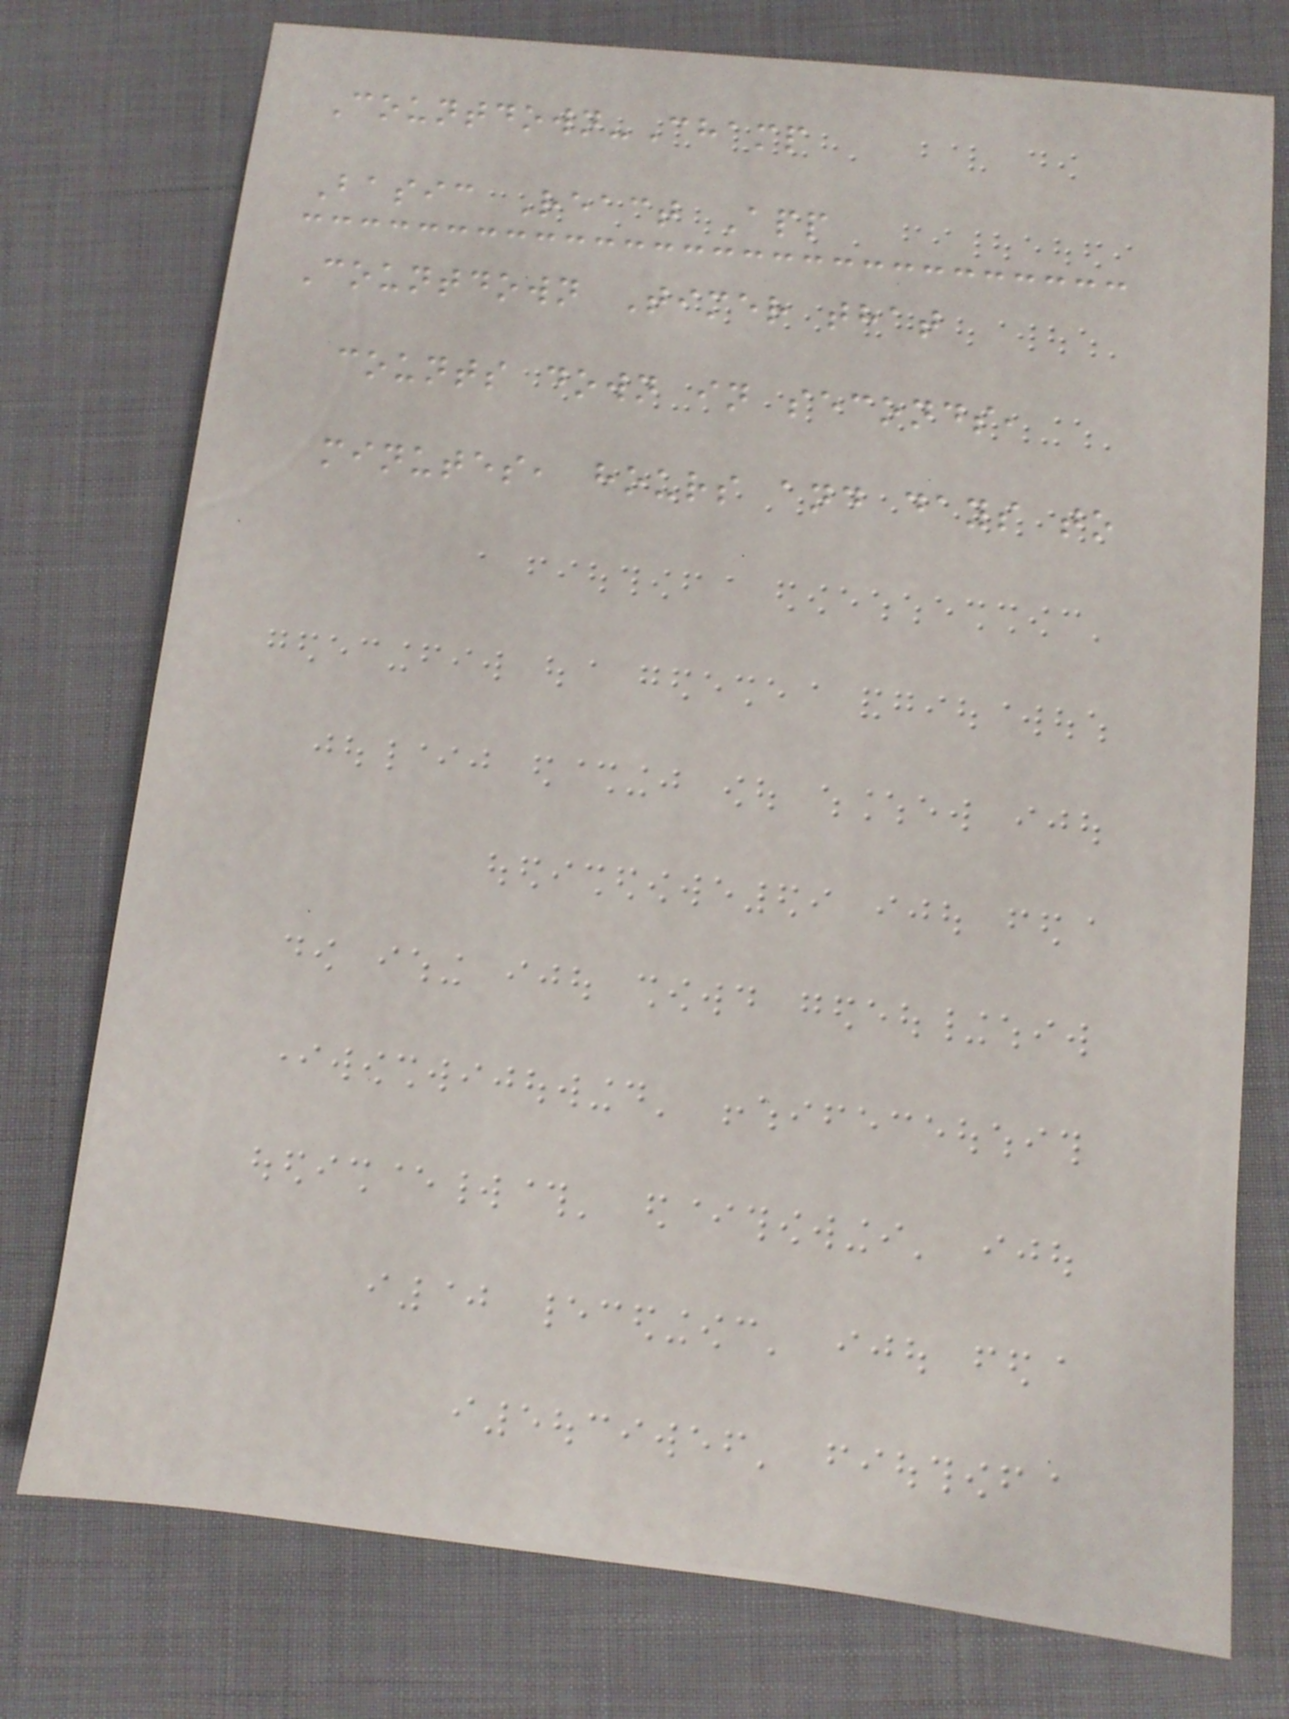Countdown-Champ
Basic React App
Countdown Timer that
counts down in seconds,
minutes, hours and days to
